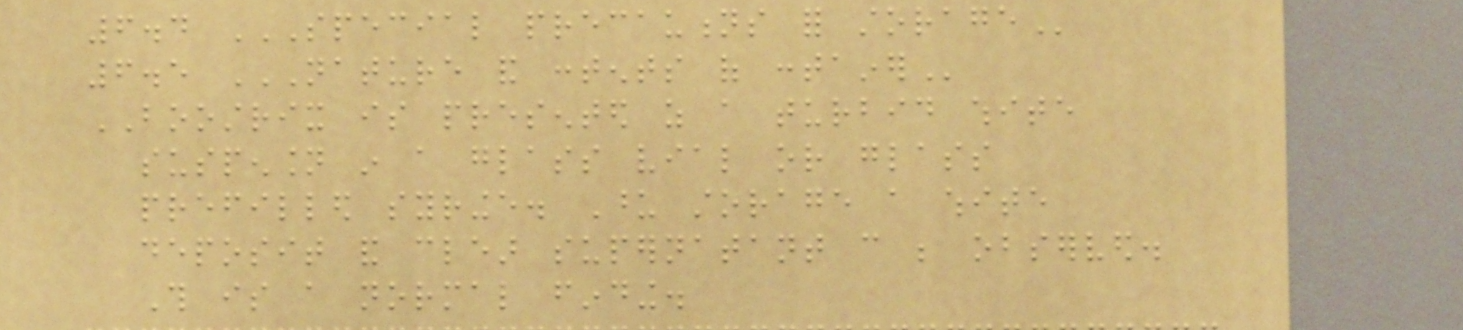6.4 SPECIAL PRECAUTIONS FOR STORAGE
6.5 NATURE AND CONTENTS OF CONTAINER
BOOSTRIX is presented as a turbid white
suspension in a glass vial or glass
prefilled syringe. Upon storage a white
deposit and clear supernatant can be observed.
This is a normal finding.
